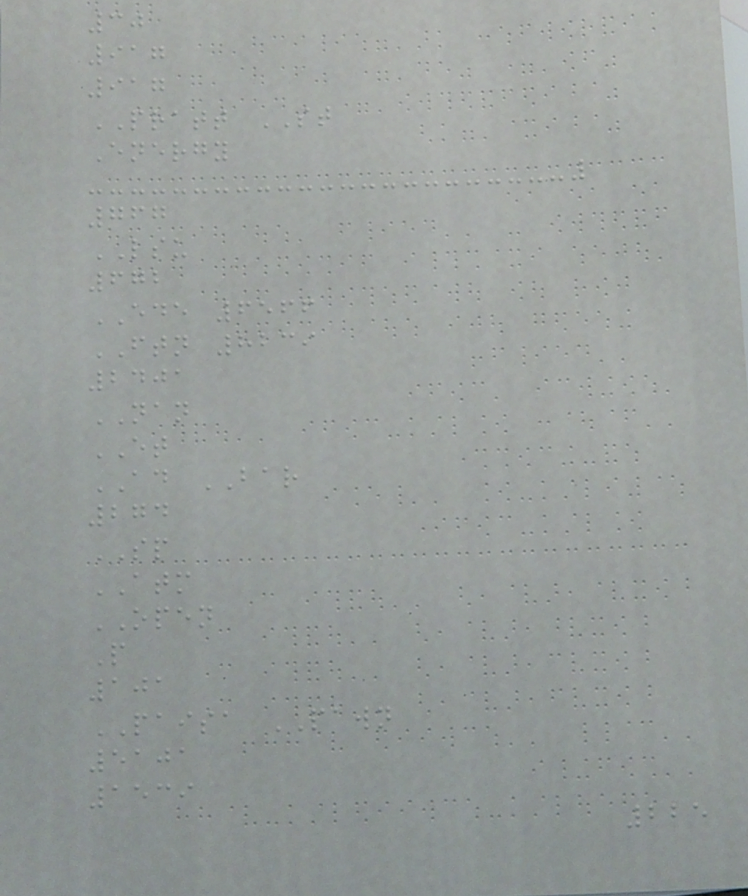30
917
917
PRATT ST
Energy
767
LSU
672
EDE 6566
FTN 8239
2401
NAN
ET
AD BAR
274
SP
ATM
OPEN
P
101
PAISA PAWN
5101
1539
225
